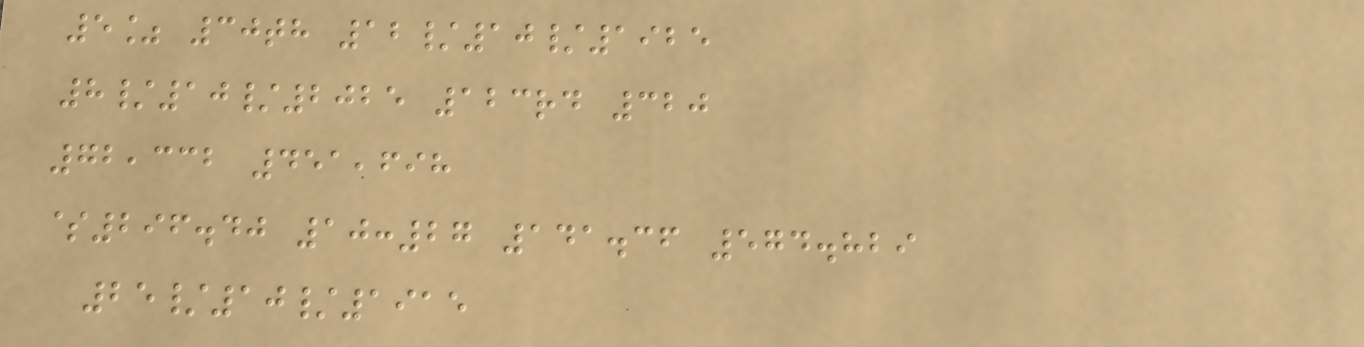5% 30th 12/10/1925
8/10/2025 123rd 320
72,332 451,698
$296.40 10:27 141.36 574.829
25/10/1915
